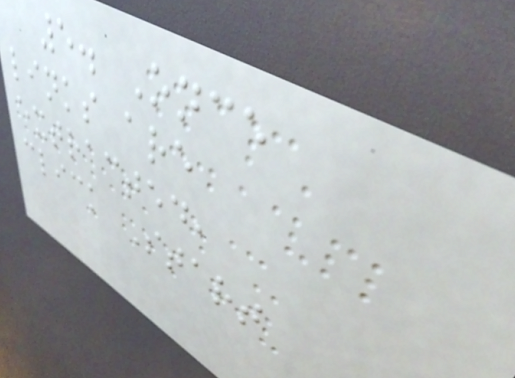5. Once
links are
extracted,
click Start
